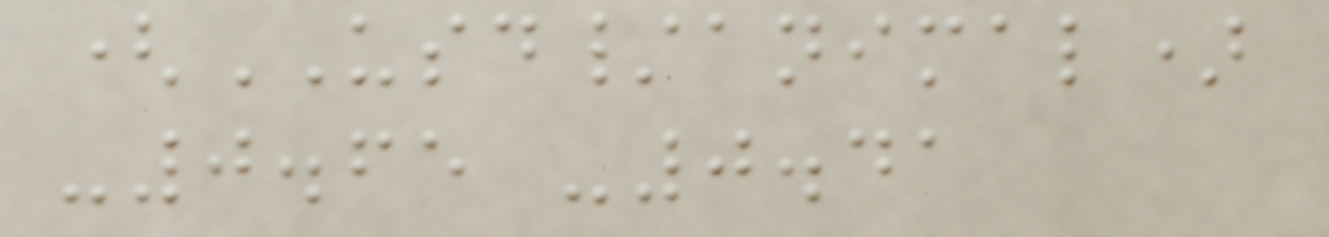(USD/animal)
-0.65 -0.41
